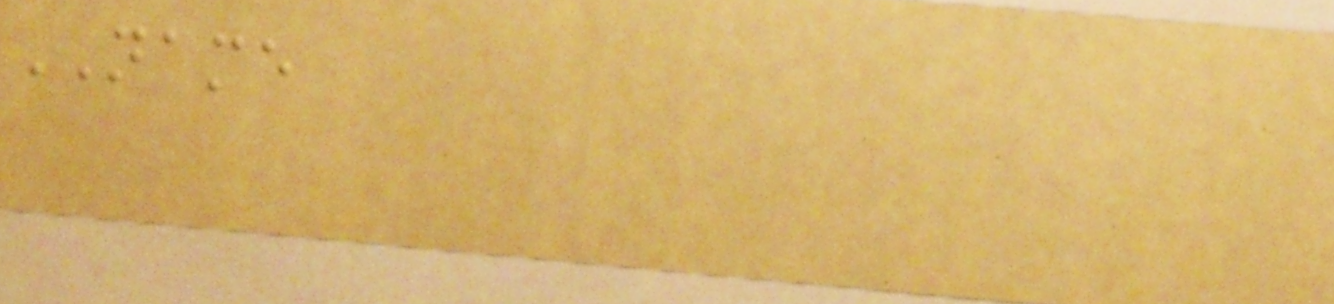NAME
